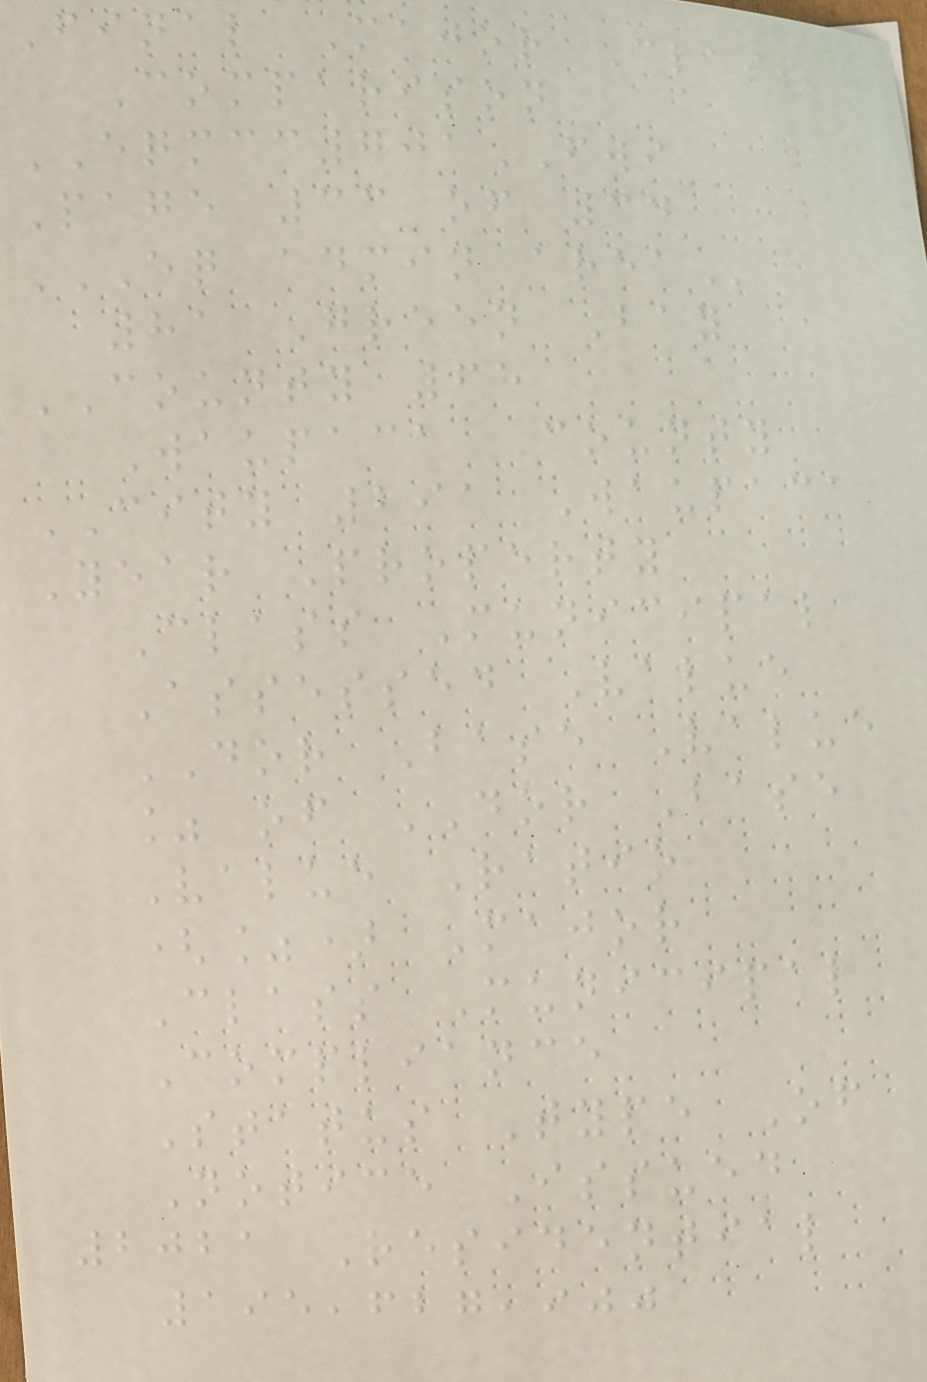Final Major Class
Comparison
EQMCC701FWI
Page 33 of 34
EQ ADMIN AREA
81 Green Bay
COUNTY 68
Waupaca County
CITY 291 Waupaca
Year Property
Class Municipal
Assessed Value
DOR Base Value
% of DOR Base
Value Ratio
(%) Major
Class Municipal
Compliance
Status Type Of
Notice Issued
2021 Residential
195,627,900
